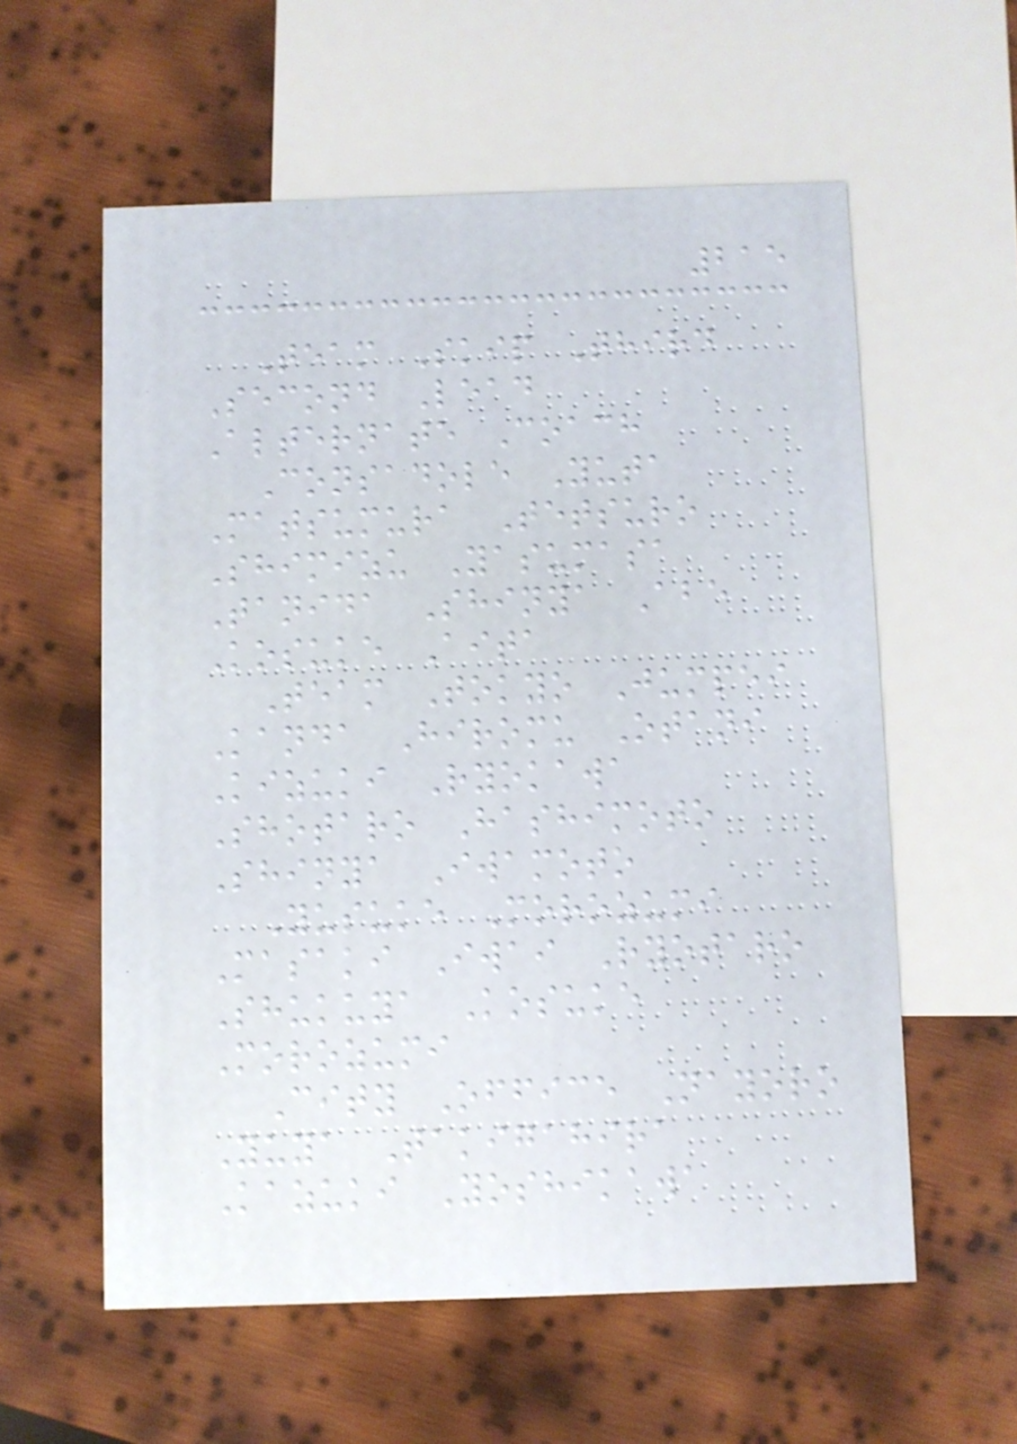215
Team Skip Third
Second Lead
Alternate Coach
Consadole Yuta
Matsumura Tetsuro
Shimizu Yasumasa
Tanida Shinya Abe
Kosuke Aita
Team Tokyo Jumpei
Kanda Hiromu Otani
Kizuki Ryokawa
Shotaro Hashimoto
Shinya Iwamoto
Yusuke Morozumi
Masaki Iwai Ryotaro
Shukuya Kosuke
Morozumi
City Office Nayoro
Yuya Takigahira
Kazuki Yoshikawa
